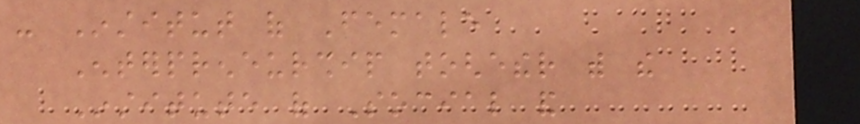- Institut of Female
Enterpreneurship toghether with the
Institute of Social and
